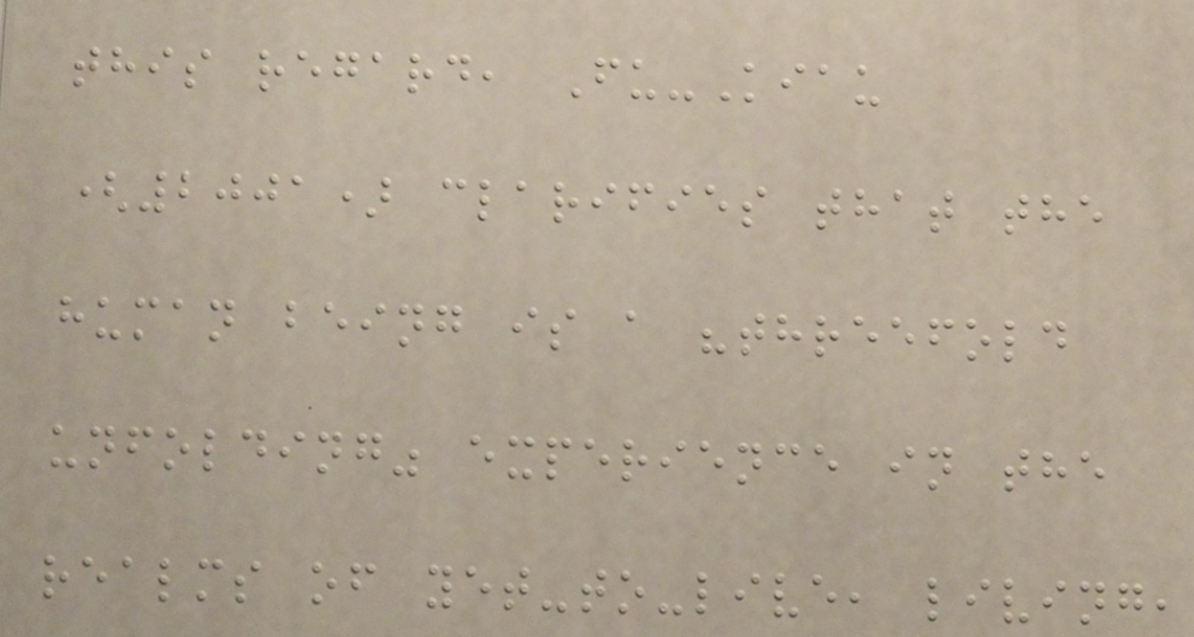this regard, Fu-Kiau
(2001) clarifies that the
human being is a "threefold
unfolding" experience in the
realms of yet-to-live, living,
